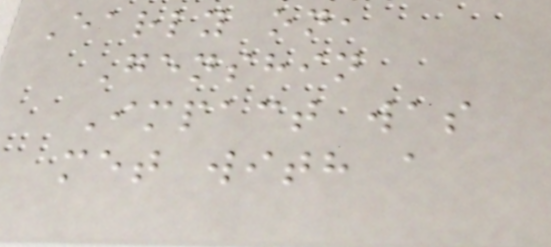Early on,
Genshin
Impact was
met with a
